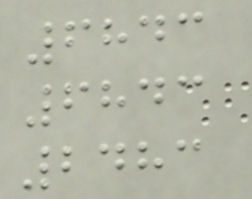6843
6843
2483
